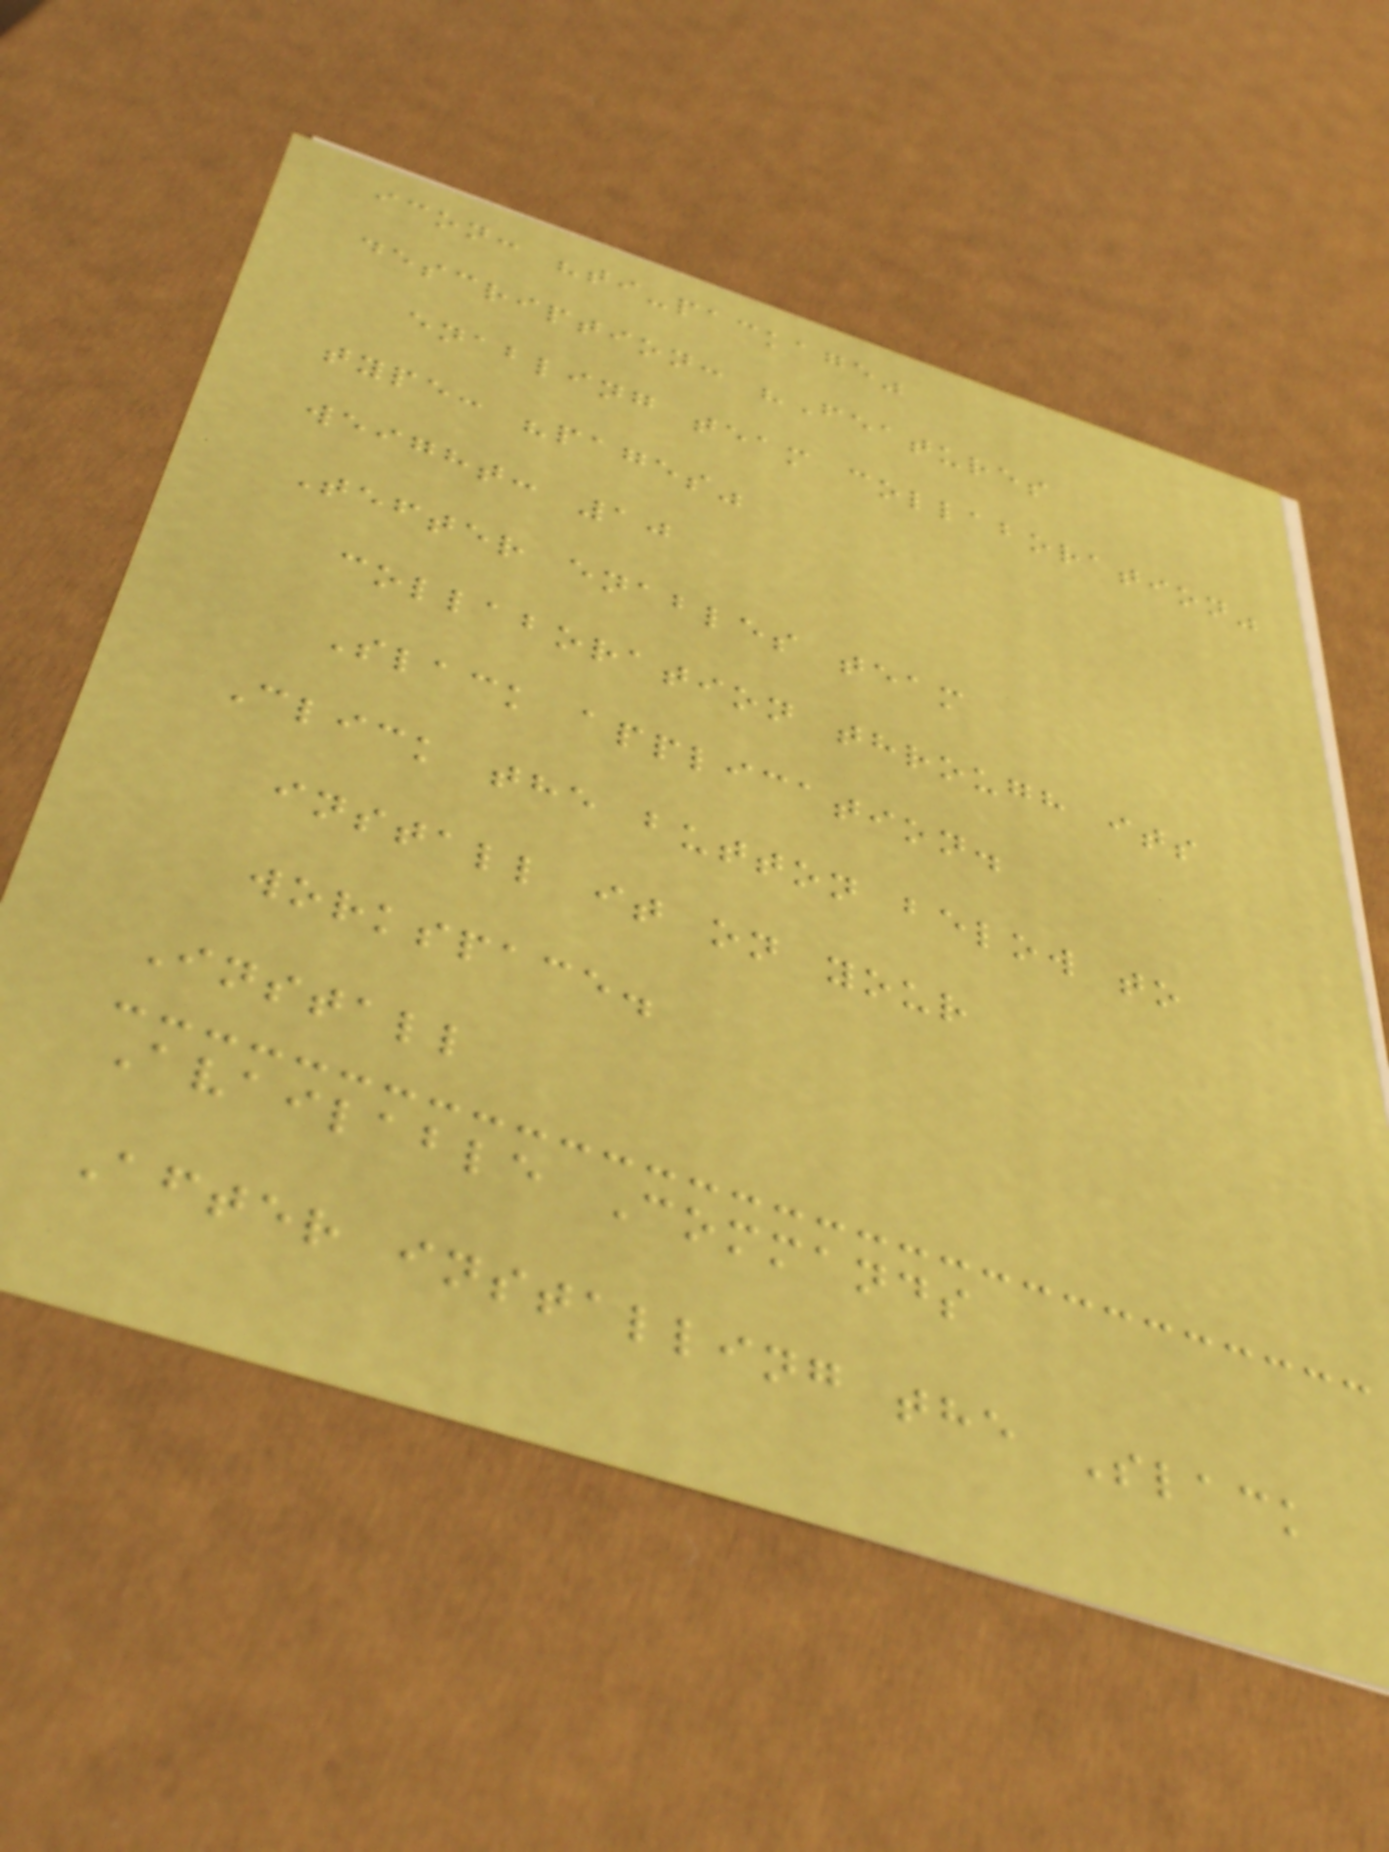icon: "ti-package"
description: "Features
enabling team collaboration"
type: "pages"
weight: 10
Tefter enables team
collaboration through its
Slack application.
Click the button below to
install it on your
workspace.
Install
Available Commands
After installing the Slack
